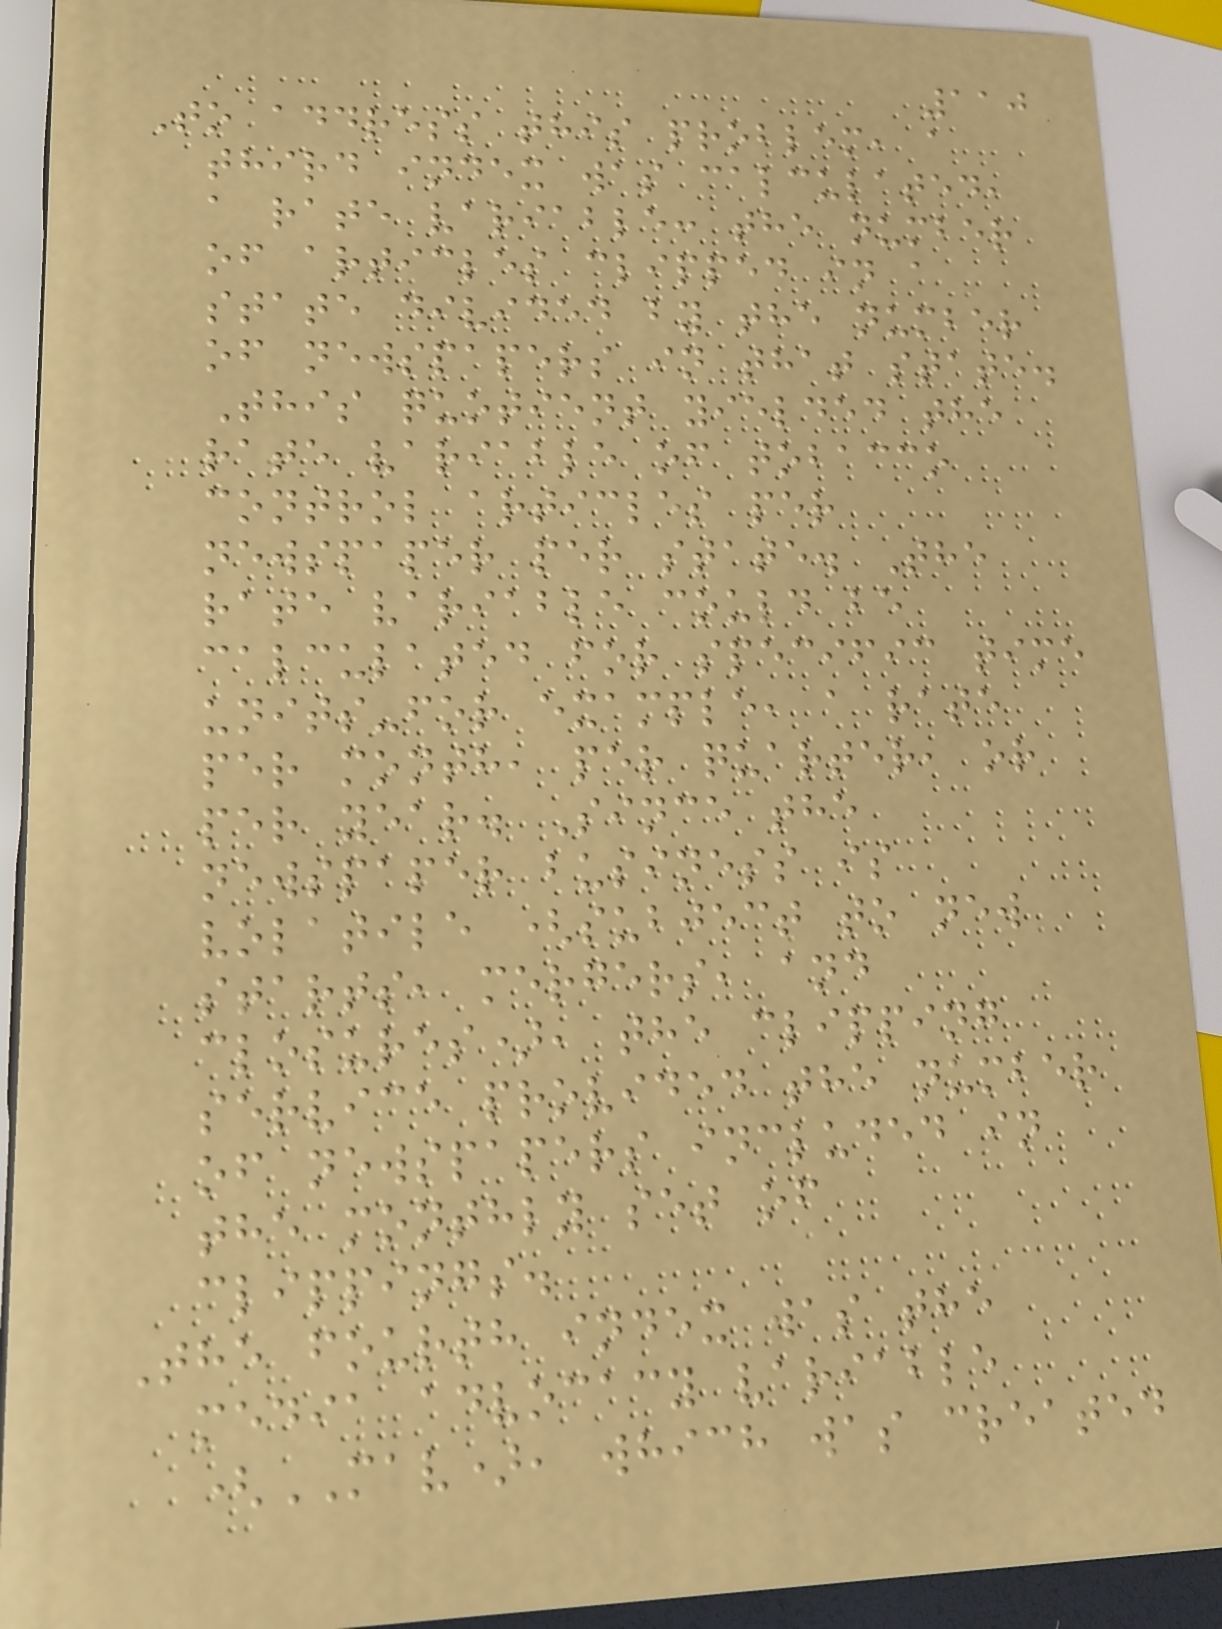110
To address this problem, a
third index was calculated,
a rate variable: the number
of articles clipped in a
state divided by the number
of newspapers in that state.
This quotient yielded the
rate variable of tobacco
control articles per
newspaper per state. The
rate variable could be
calculated for specific time
units-for example, a rate
per month, per quarter, or
per year. Since the
newspaper business is
volatile (subject to new
starts, mergers, and
closures), the clipping
service provided the number
of newspapers included in
the monthly set of
clippings.
The fourth index was the
media advocacy variable
(MAV), which was created
